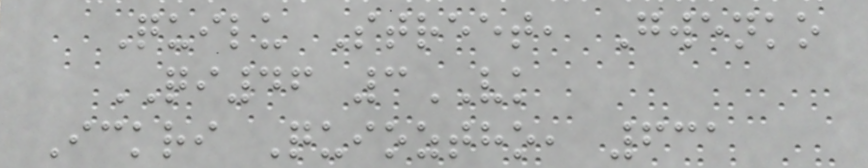Quilu Street, Gwenko
QI46 3VK
Ickri Quioztho, 631
